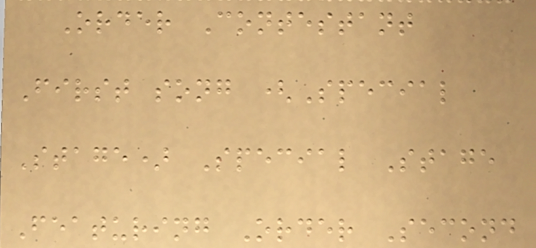Order Contestant
First song (Special
Stage) Special Stage
Featuring Order Second
